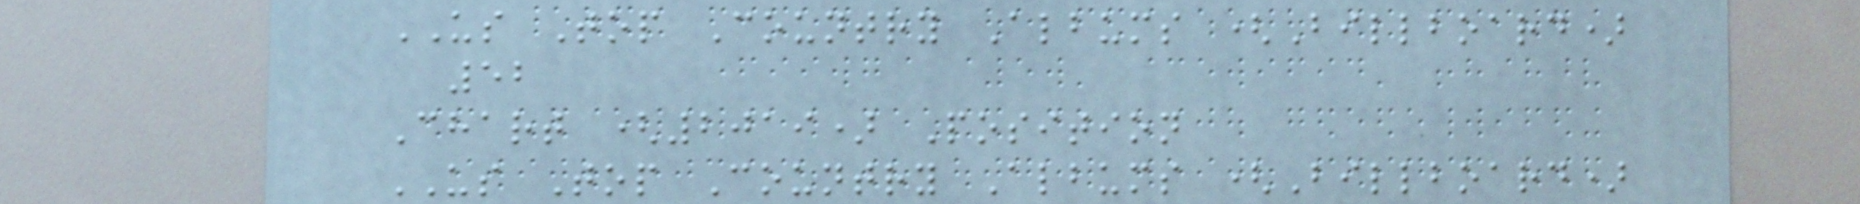US Top Country Albums (Billboard)
52
Chart (2019) Position
US Top Country Albums (Billboard)
